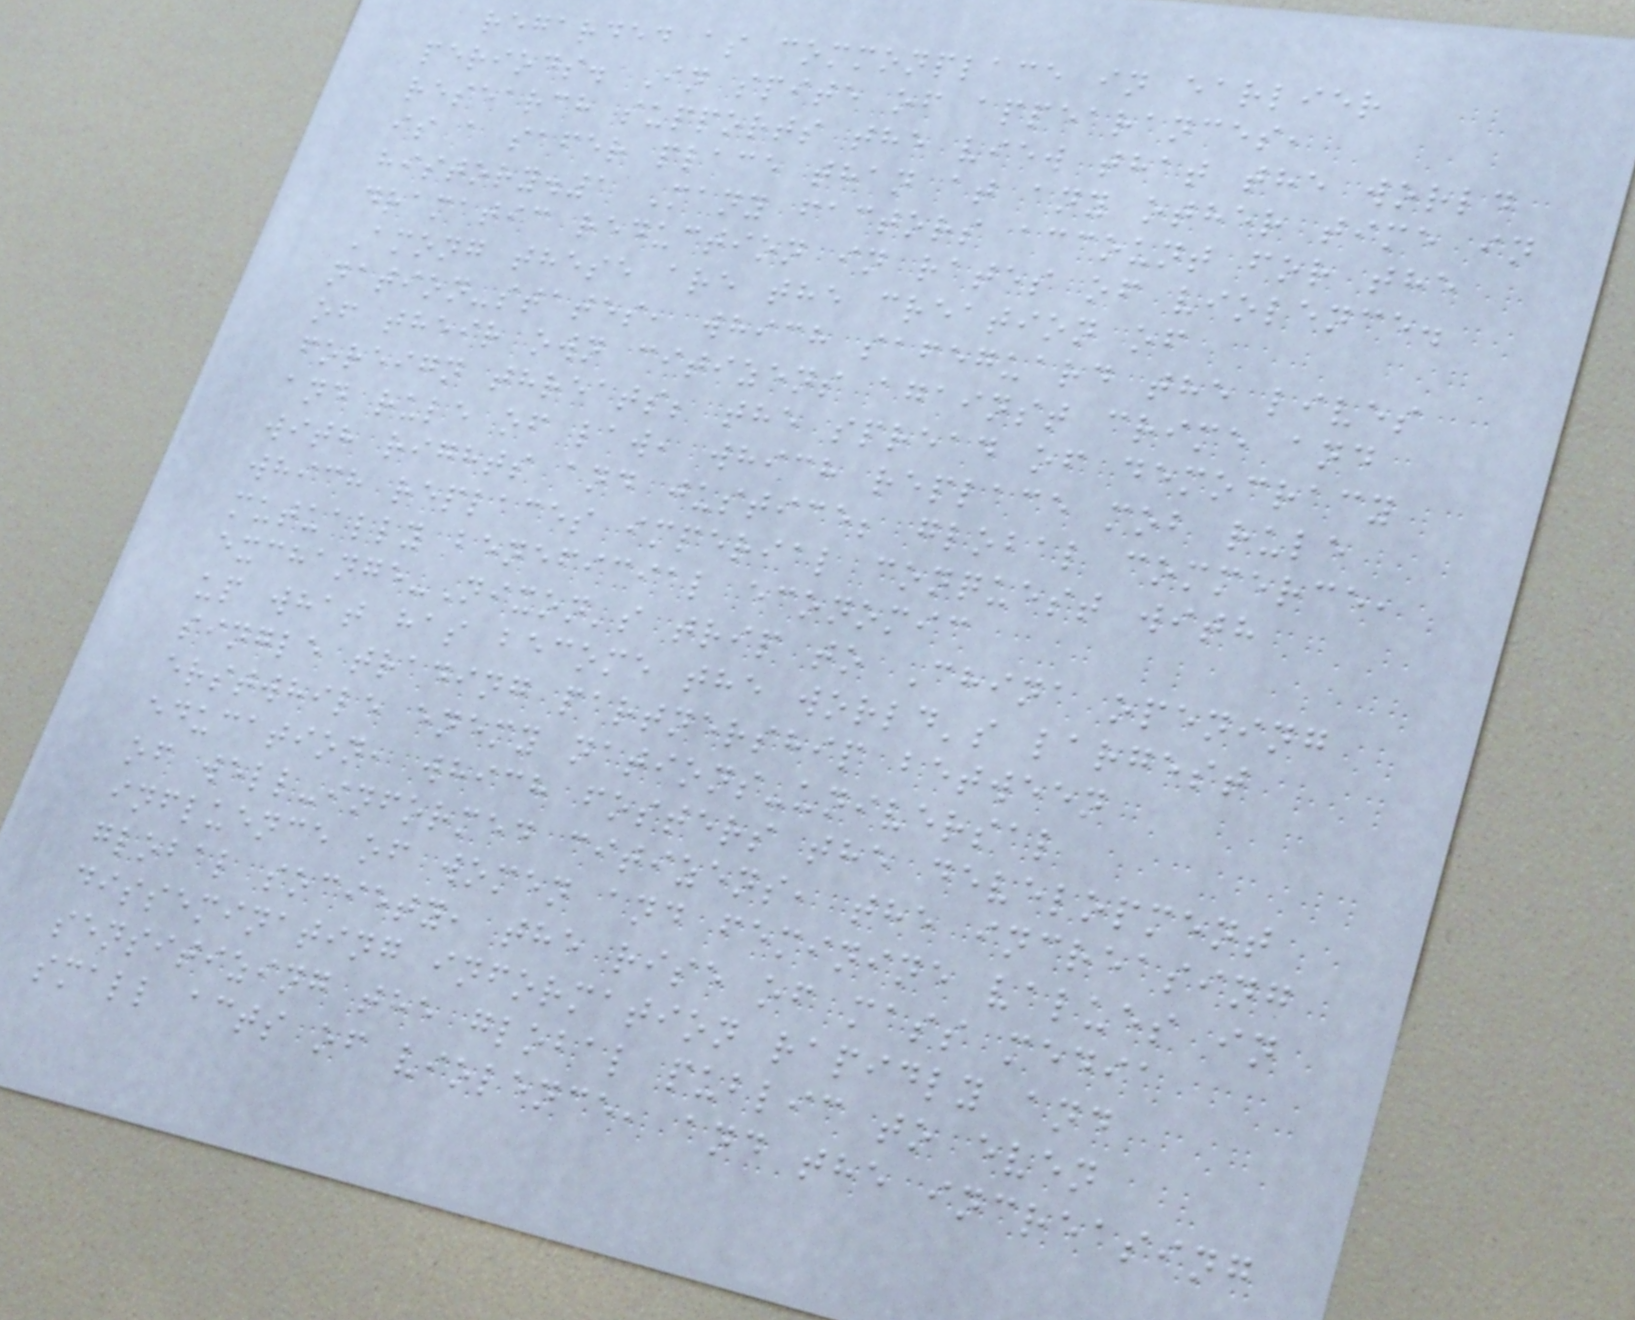regarded as commonplace in earlier
periods. In spite of appearances,
research supports the view that the world
is a safer place than at any other time in
history.1 Many factors account for the
dramatic reduction in rates of violence.
Among these are the creation of
nation-states, which safeguard the lives
of their own citizens against crime and
foreign threats; the spread of democracy
and rule of law, which replace mob rule
with rights and justice; global commerce,
which replaces imperial conquest with
mutually beneficial economic
exchange-Nixon's trip to China opening
up what has become the world's largest
single trading partnership between
erstwhile enemy nations-universal
education, which fosters the development
of well-informed citizens, the increasing
influence of women and feminine values in
global society, the rise of mass media
disseminating information rapidly and
sensitizing the global public to even
small acts of violence, and the increasing
